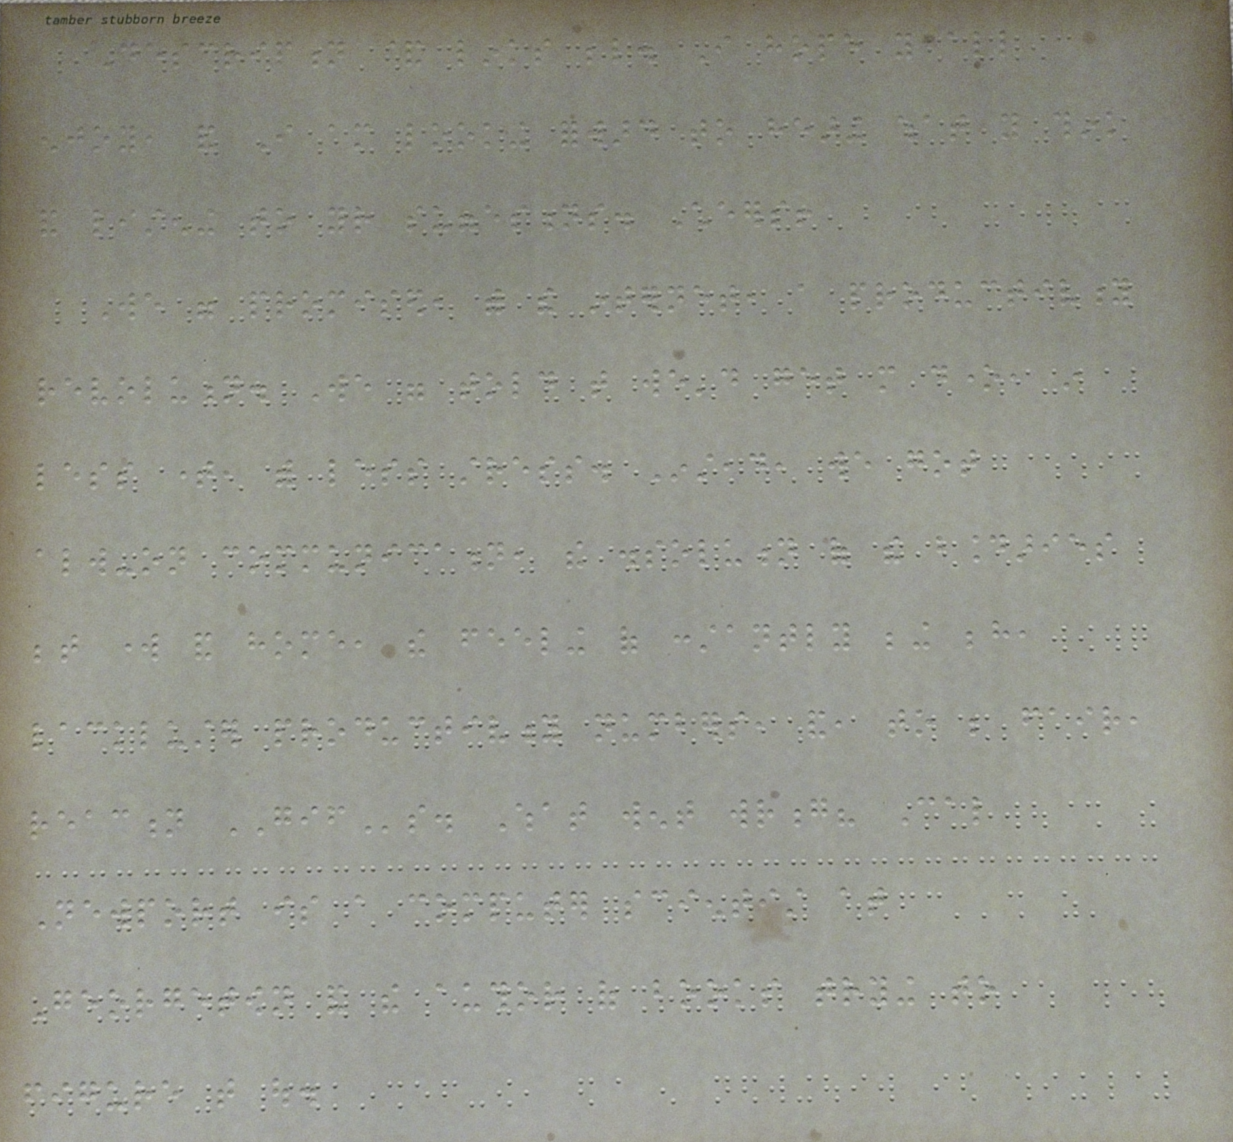Description & links below. I hope you all
enjoy, and I am looking forward to hearing what you think
and listening to your suggestions. Cheers!
We were promised, with the internet, a productivity
revolution. We were told that we'd get more done, in
less time, with less stress. Instead, we got
always-on communication, the dissolution of the boundaries
between work and home, the feeling of constantly being behind,
lackluster productivity numbers, and, to be fair,
reaction GIFs. What went wrong? Cal
Newport is a computer scientist at
Georgetown and the author of books trying to
figure that out.
